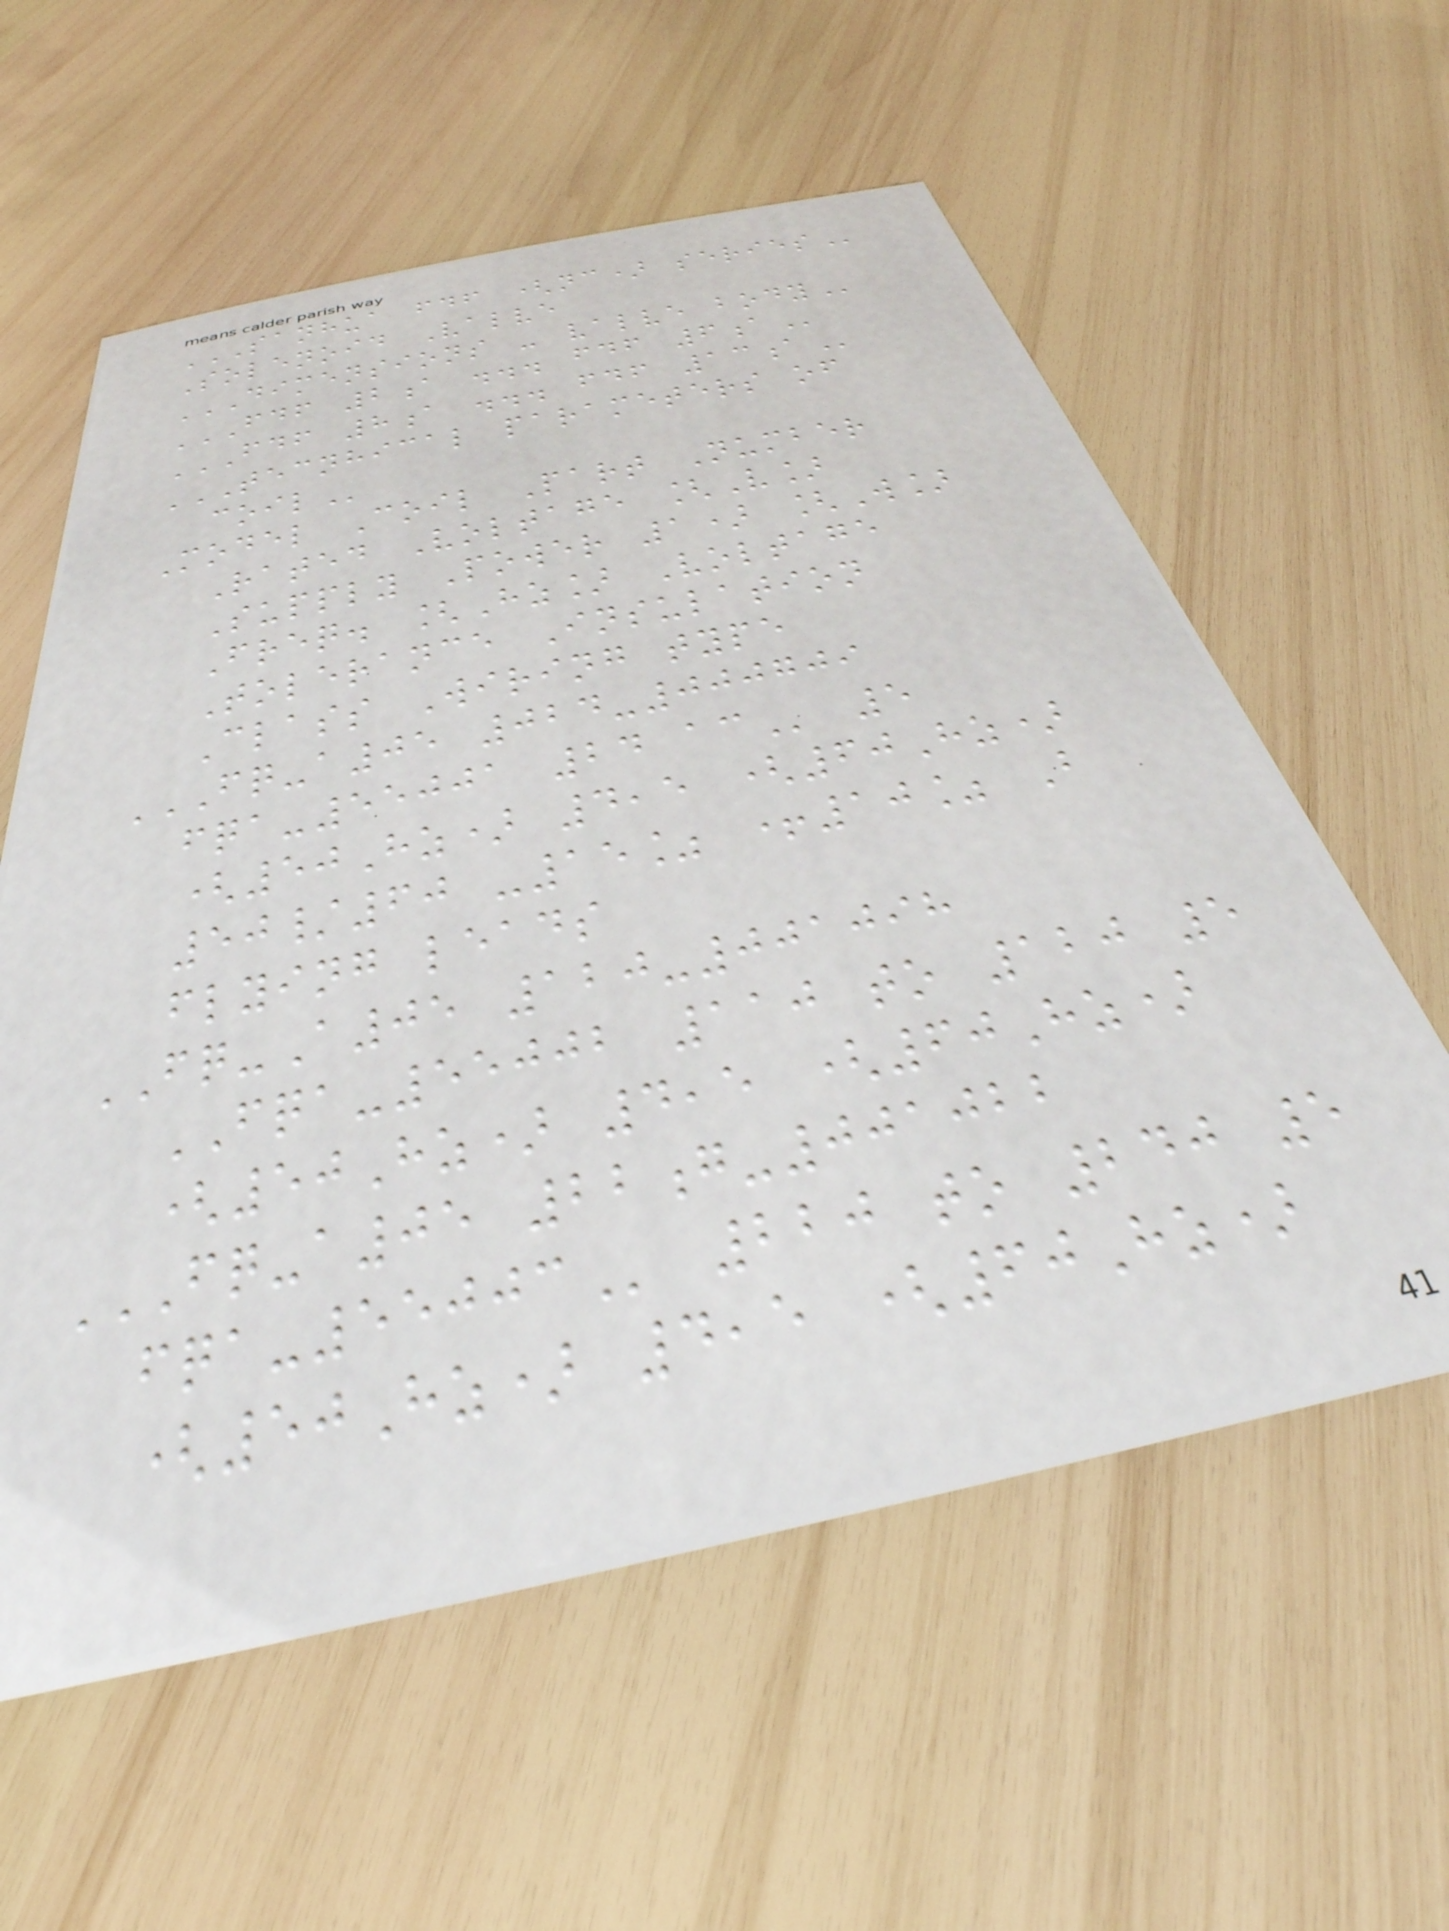SANHUA FDF (NC) SERIES
Solenoid Valve
DIMENSIONS - VALVE BODY
FDF 2A ... FDF 6A
FDF 8A ... FDF 13A
TECNHICAL PARAMETERS OF
COIL
Model Coil Part Number
Rated Voltage [V]
Supply Power 1) [W]
Freq. [Hz] Voltage
Tolerance Insulation
Class Wiring type
FQ-A05 024-000709
FQA-55001 24 AC 5
(50Hz) 4,5 (60Hz)
50/60 -15% +10% B
flying leads
FQ-A05 120-001098
FQA-55002 110 to 120 5
(50Hz) 4,5 (60Hz)
FQ-A05 22G-001022
FQA-55003 220 to 240 5
(50Hz) 4,5 (60Hz)
